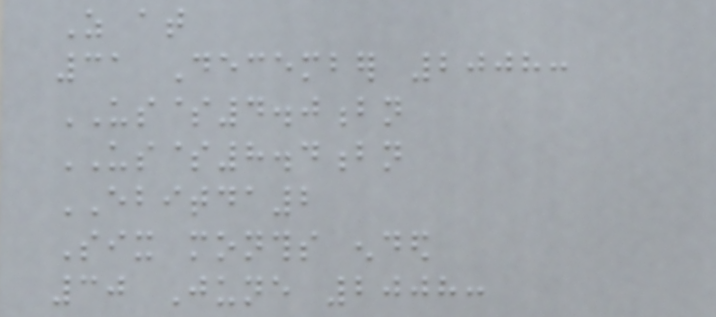As at
31 December 2008:
US$4.0bn
US$8.4bn
EBITDA2
Six months ended
30 June 2008:
